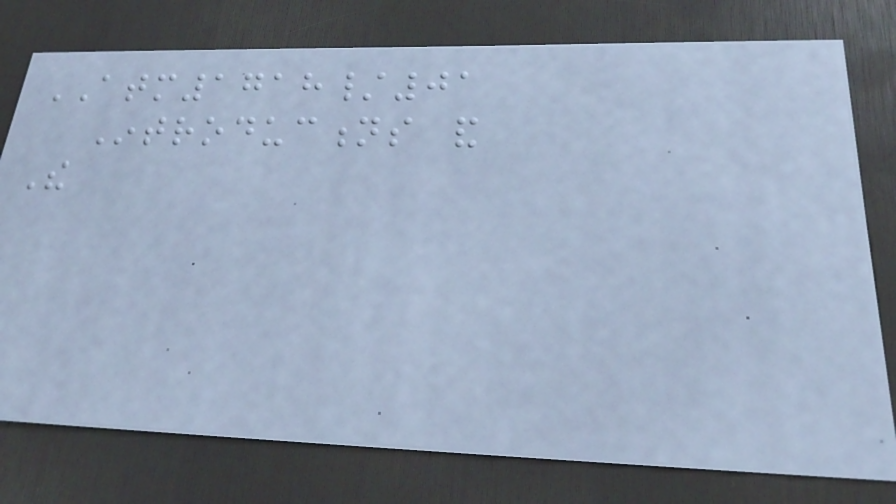ATM1718/01
Introductions and
The
